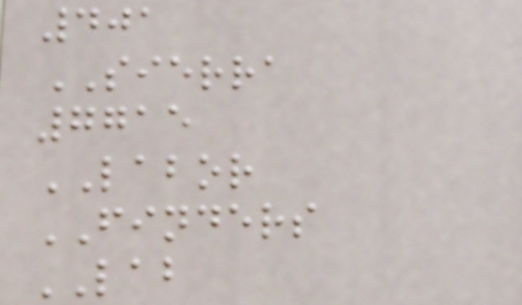401
SIERRA
7715
LABOR
FINDERS
LAB
